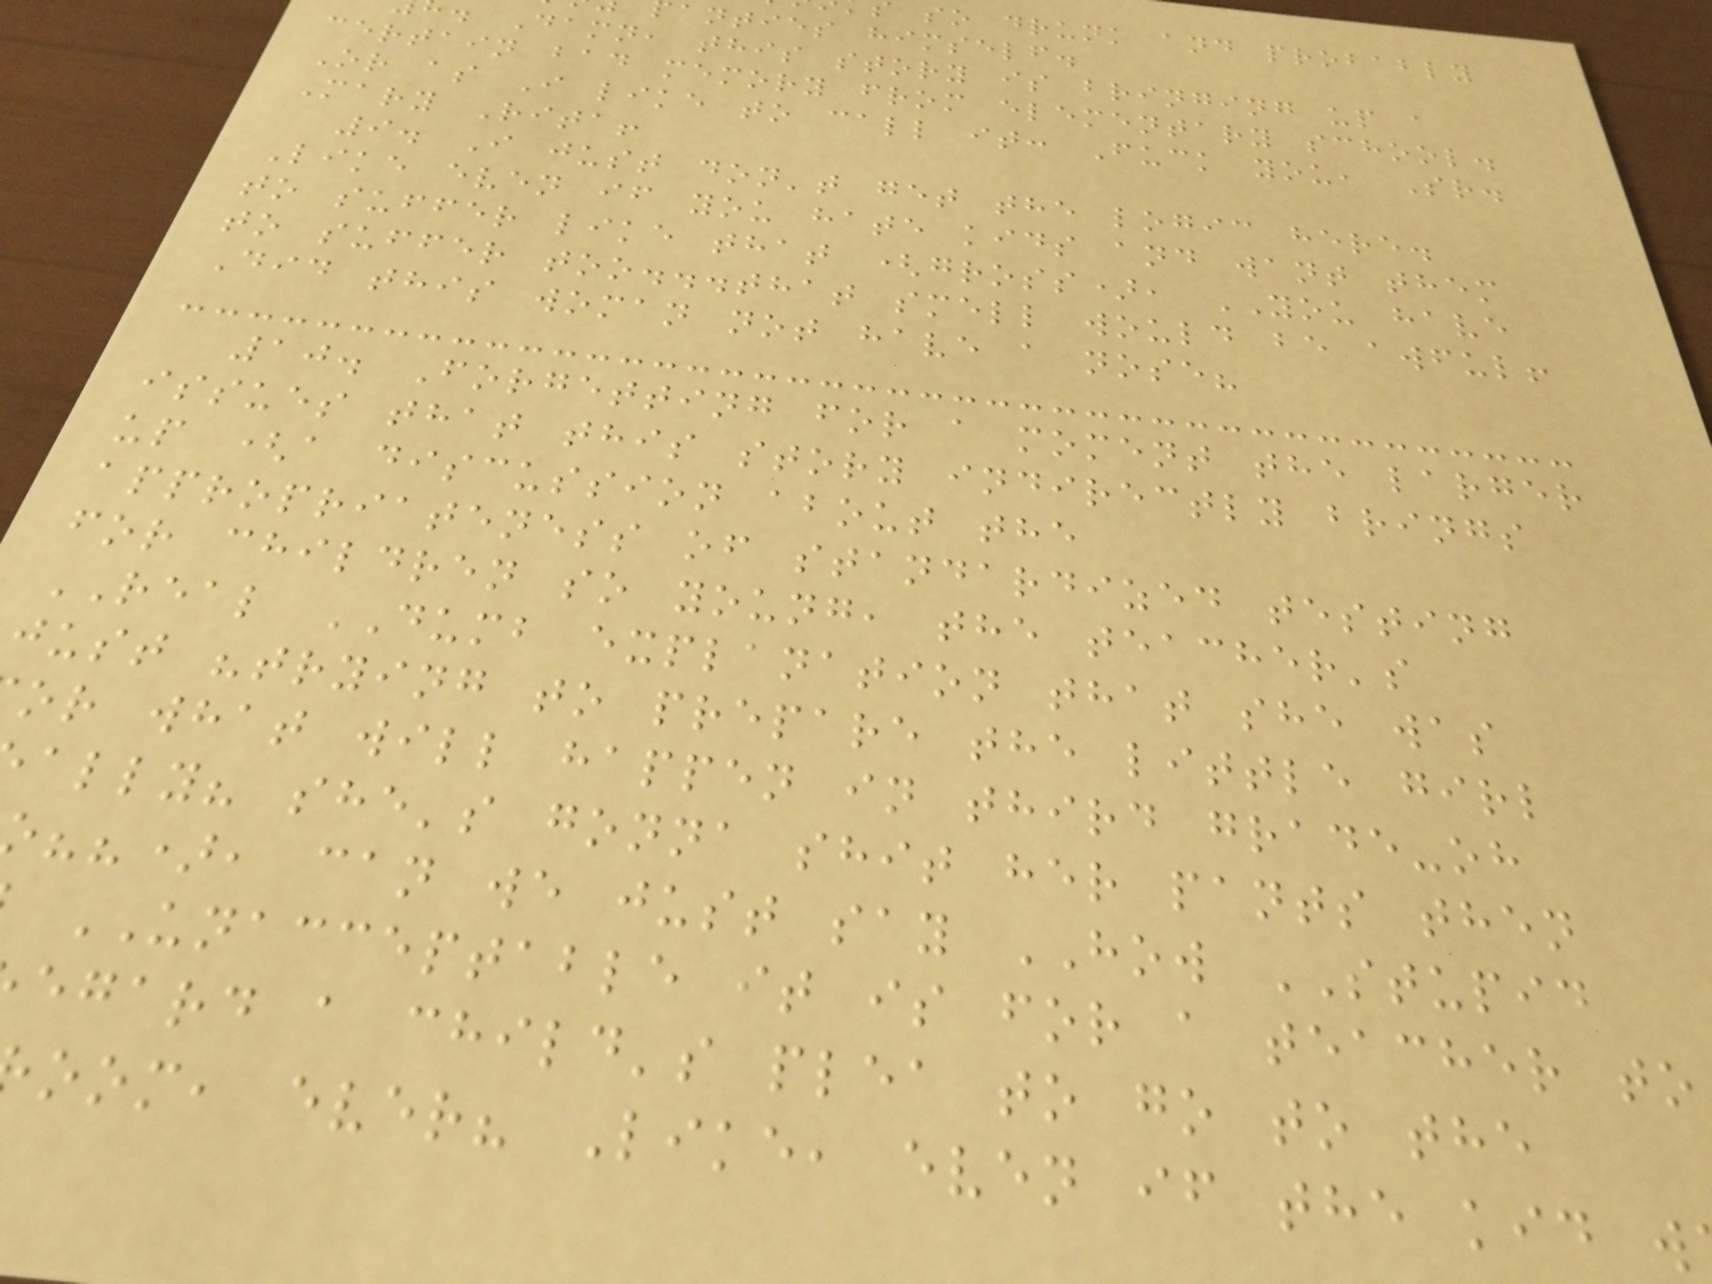so drunk and probably
anties himself.
. Damn, this story is bringing up a
certain bad memory from elementary school.
Or as I like to call it: Fuck you, Sr.
Mary Rita!
9. I just don't get the logic here.
Like even if you hate kids and want them
to suffer like that (gross), YOU have
to suffer too...that smell would be awful!
Did this woman not have a nose?
10. Forgetting for a moment the larger
issues that this story indirectly brings
up (a discussion about the
appropriateness of standardized testing
for children so young, the teacher's
REAL DUMB explanation that she was
just "trying to prepare the little girl
or what will happen in third grade-oh
ally? she's gonna shit her pants then
), can we just say HOW STUPID
UNACCEPTABLE it is for a teacher to
egard a child's plea to go to the
oom, ever? Like, even if the kid w
